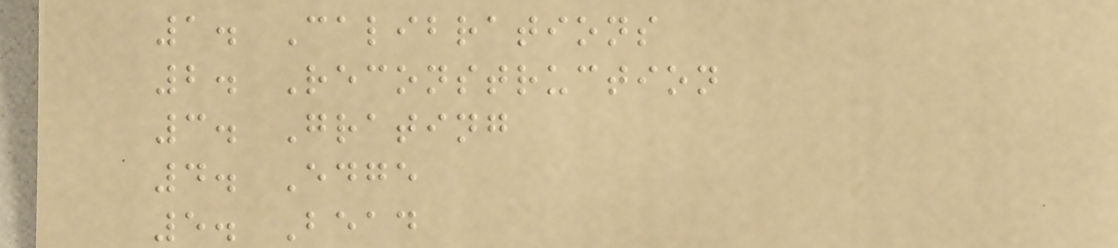1. Calibrations
2. Reconstruction
3. Grating
4. Edge
5. Bead
